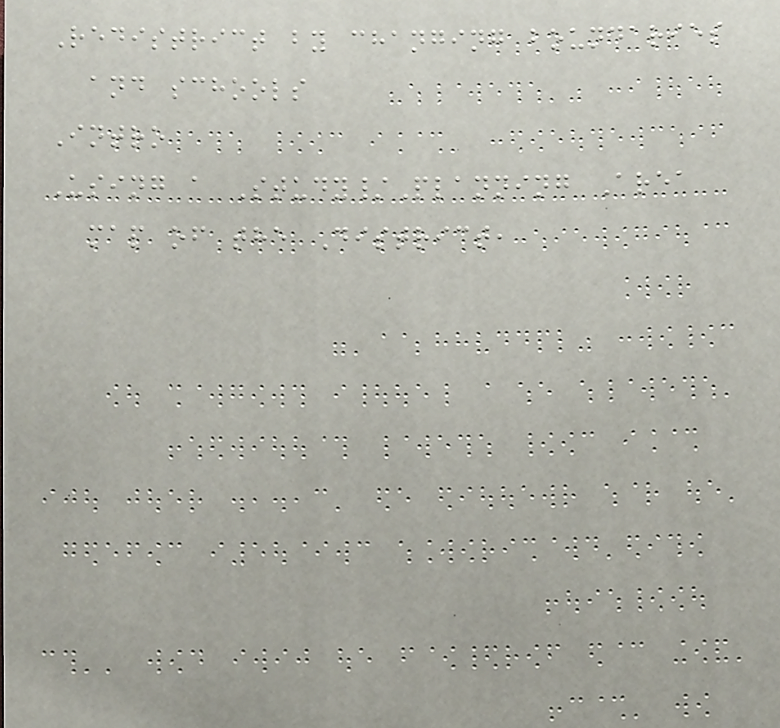Redistrict by changing boundaries
and schools
Intro
Using a Study/Planning Area
map of the District,
